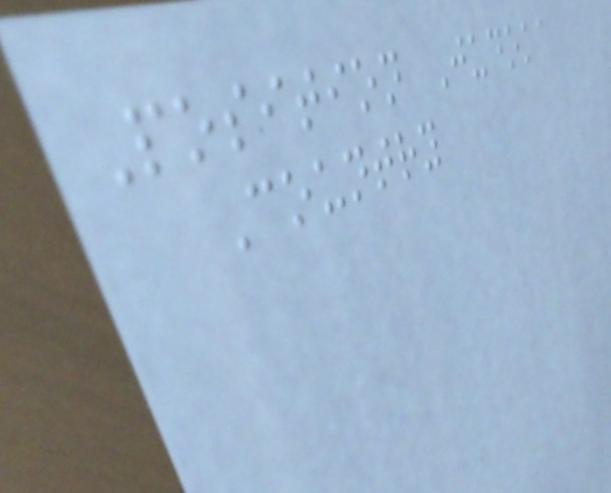Position Judoka
Country
